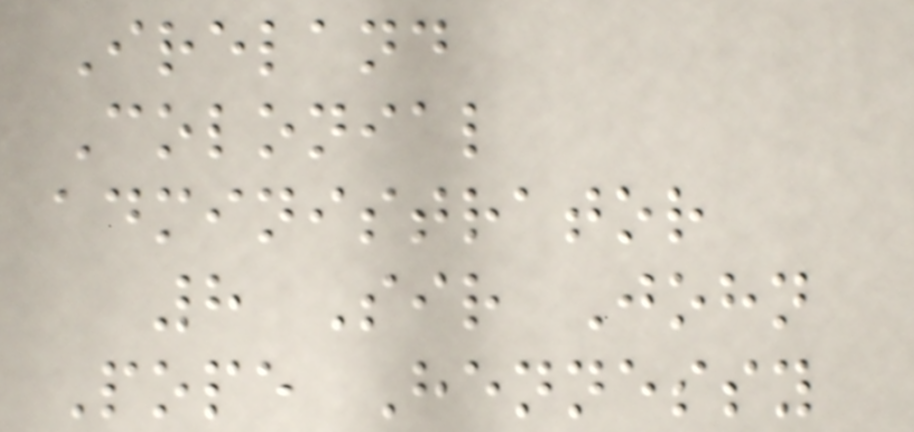Ireland
Colonial
administrator
8 Sir John
Pope Hennessy
